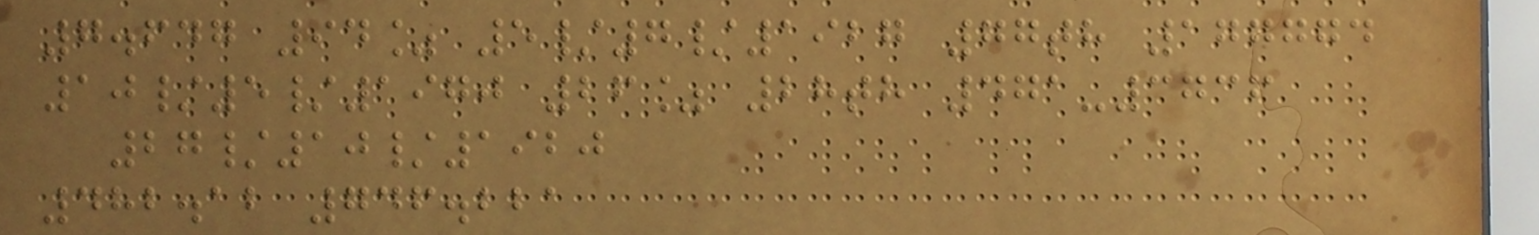7.647 94% 5/7/1927 77th 177774
10/5/1970 26% 28th 471-3736
27/10/1920
482.12 746.221
